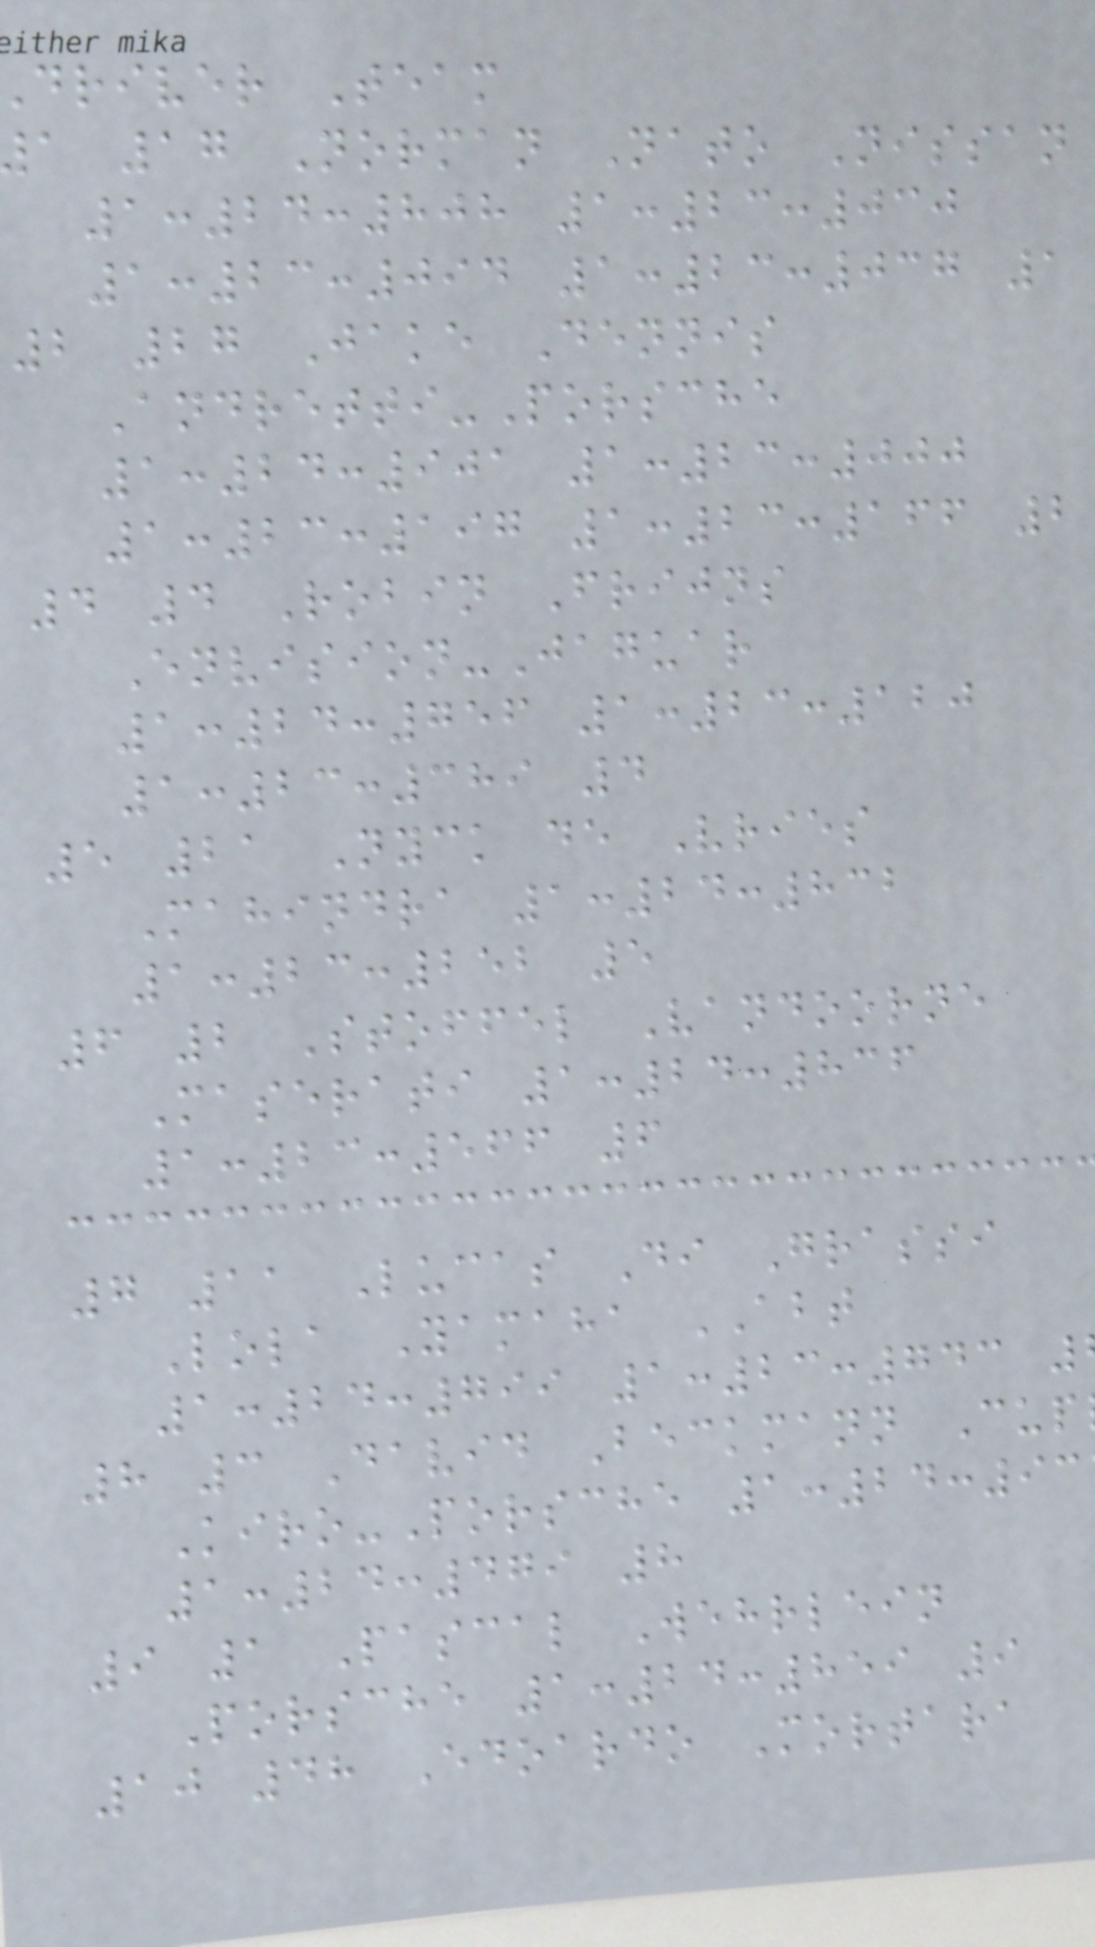driver Team
a 17 Norman Nato Nissan
1:24:808 1:23:030
1:23:094 1:23:037 1
2 27 Jake Dennis
Andretti-Porsche
1:24:901 1:23:000
1:23:197 1:23:166 2
4 4 Robin Frijns
Envision-Jaguar
1:24:756 1:23:120
1:23:389 4
5 21 Nyck de Vries
Mahindra 1:24:832
1:23:252 5
6 2 Stoffel Vandoorne
Maserati 1:24:836
1:23:566 6
7 11 Lucas Di Grassi
Lola Yamaha ABT
1:24:799 1:23:743
8 3 David Beckmann Cup
Kiro-Porsche 1:24:93
1:24:479 8
9 1 Pascal Wehrlein
Porsche 1:24:859 9
10 48 Edoardo Mortara
